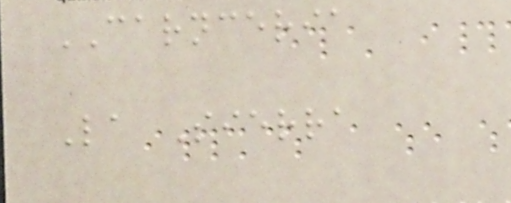CARNCERIA
La Sierra
